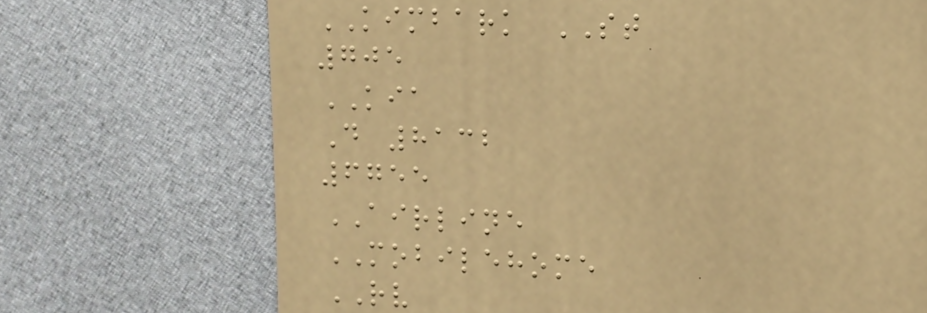KIMBARK ST
705
KIA
D 8132
6755
AIRLINE
MOBILEHOME
RV
